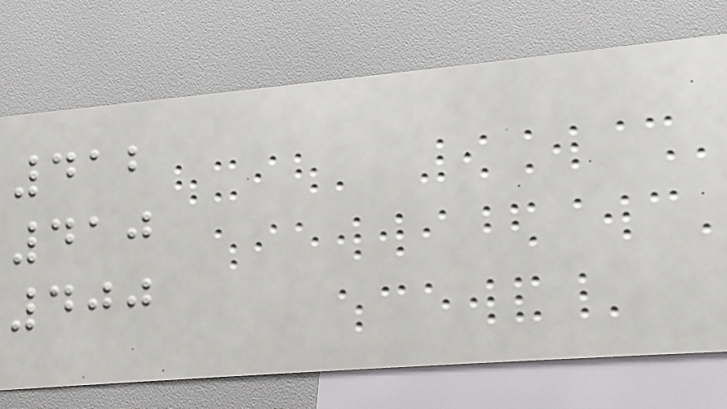412
410
400
